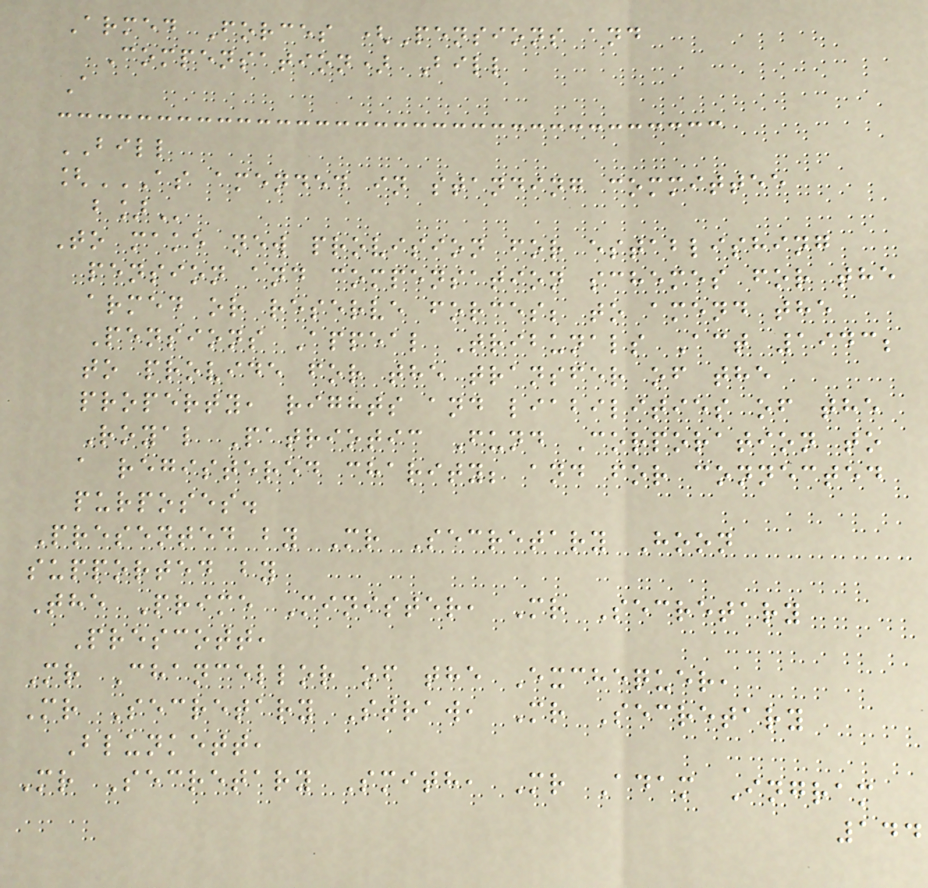Armed Forces (Pensions and
Compensation) Bill
A
BILL
[AS AMENDED IN STANDING COMMITTEE
B]
To make new provision for establishing
pension and compensation schemes for the
armed or reserve forces; to amend the
Pensions Appeal Tribunals Act 1943;
to provide for the transfer of the
property, rights and liabilities of the
Royal Patriotic Fund Corporation to
a registered charity; and for connected
purposes.
Presented by Mr Secretary Hoon
supported by
The Prime Minister, Mr Secretary
Prescott,
Mr Chancellor of the Exchequer,
Mr Secretary Straw, Mr Secretary
Blunkett,
Mr Secretary Smith, Mr Adam Ingram
144
